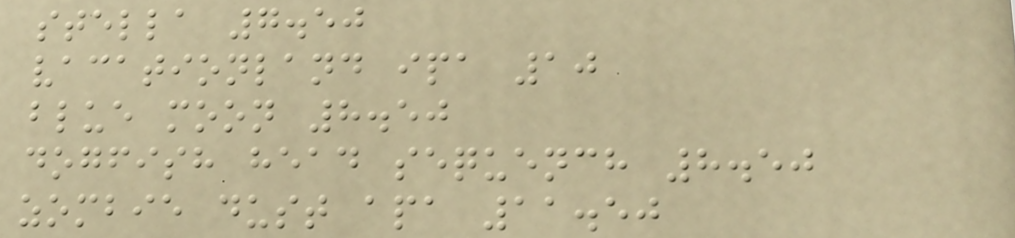stella 7.50
vacationland ipa 10
blue moon 8.50
dogfish head sequench 8.50
zombie dust apa 11.50
